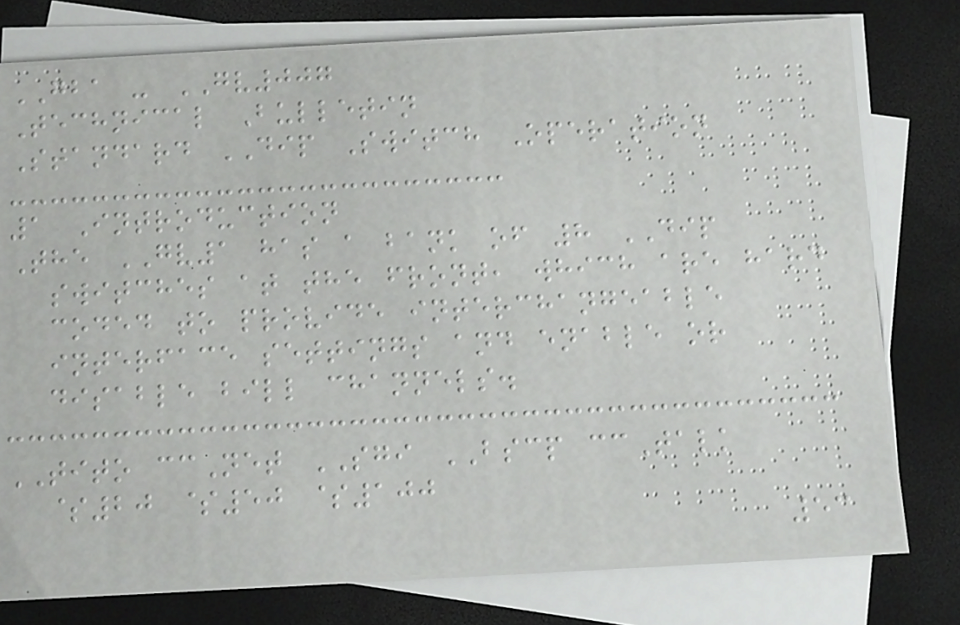GBA - GV007
Technical Bulletin
Standard DIP Switch Operation
1 Introduction
The GV1 has a bank of 8 DIP
switches at the front, which are hard
coded to provide interchangeable
interface settings and enable or
disable bill channels.
TITO ccNet SGI BSCP ccTalk
$20 $50 $100
53
